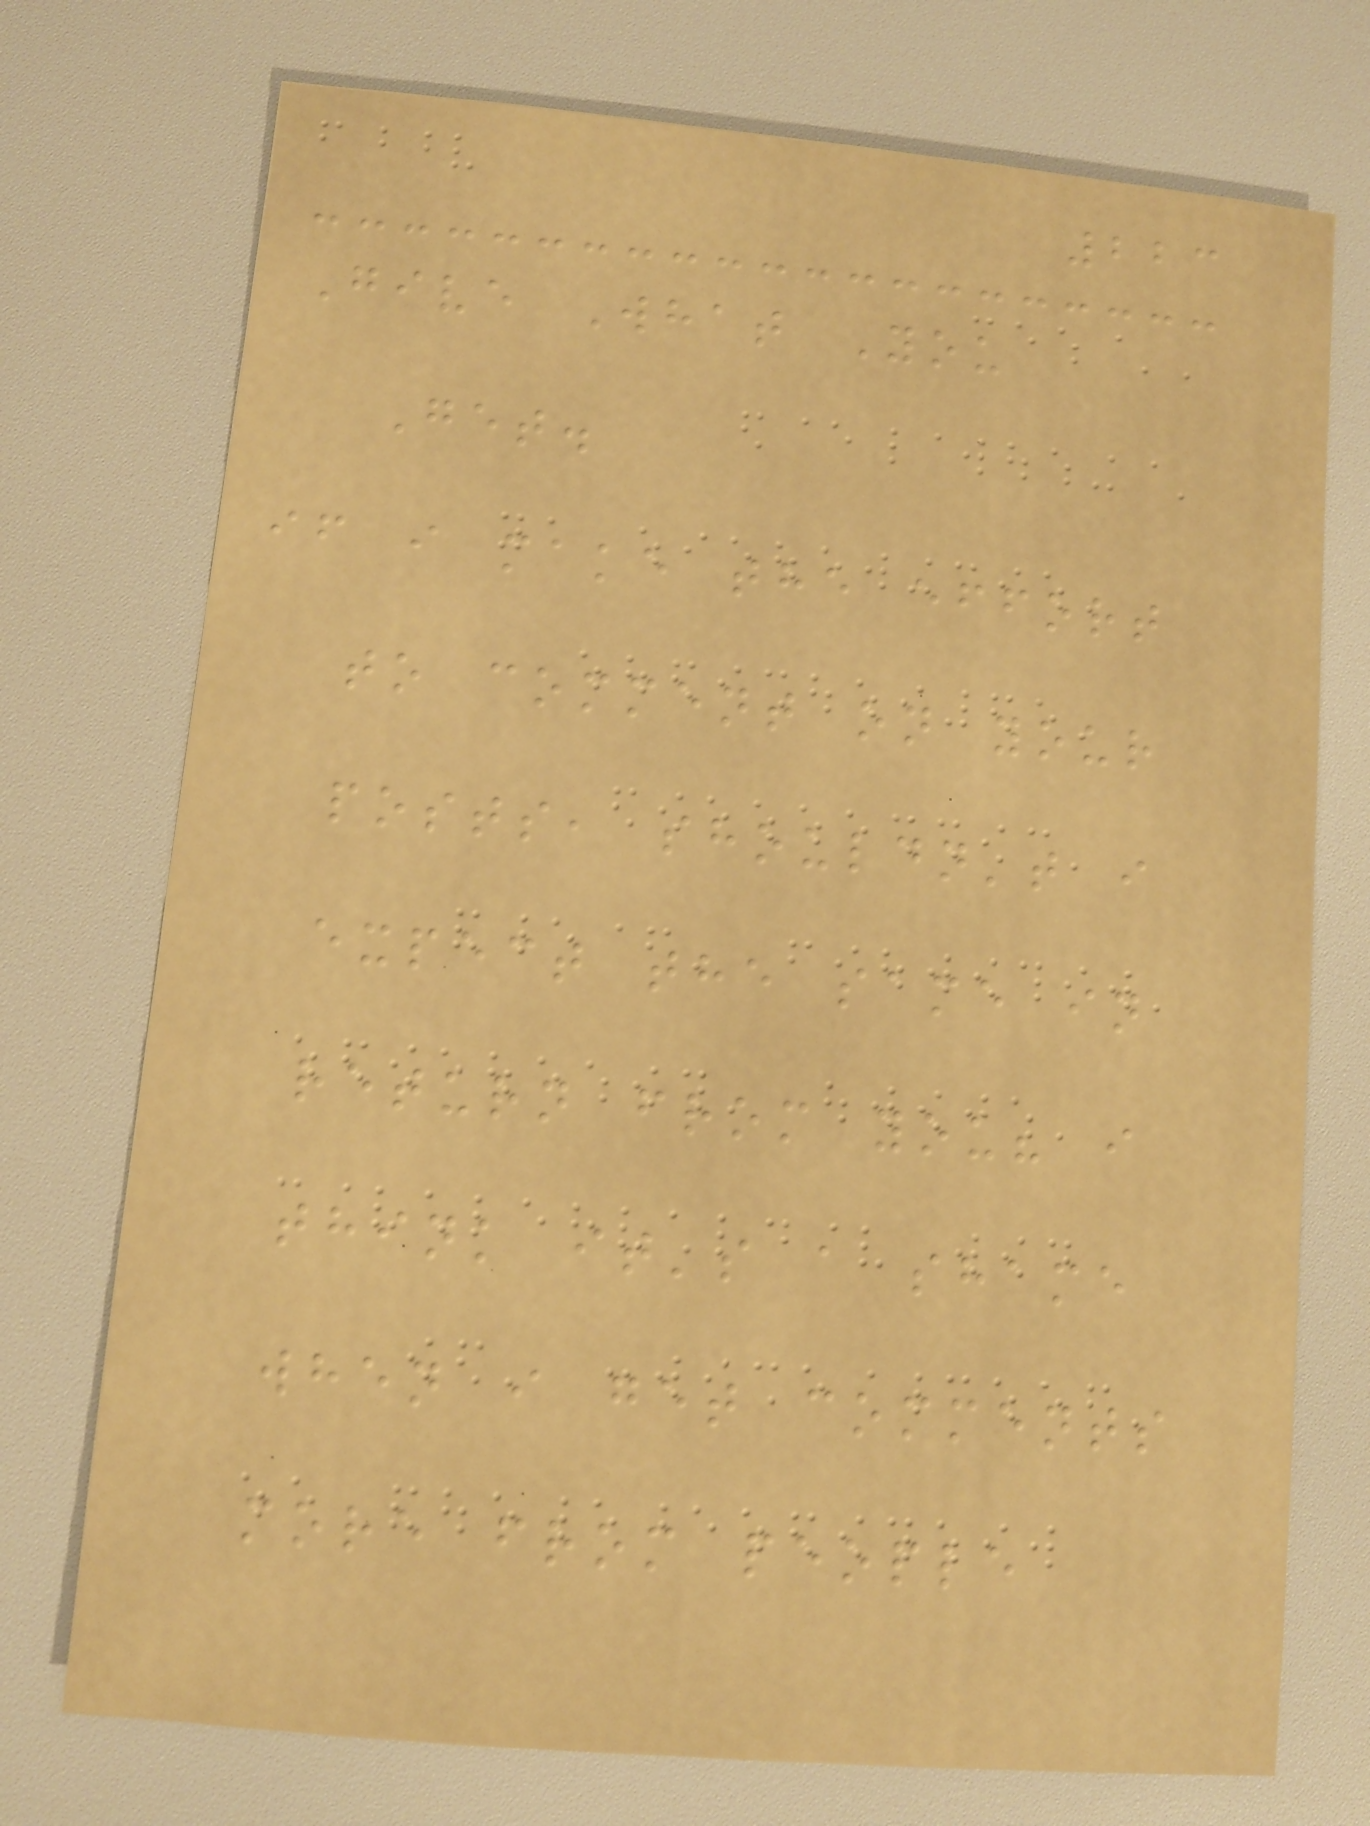223
Give What You
Get.
if i make the effort
to comment on your
posts, shouldn't i
expect the same in
return from you? i
think it's a shame
when i get comments
more from people
